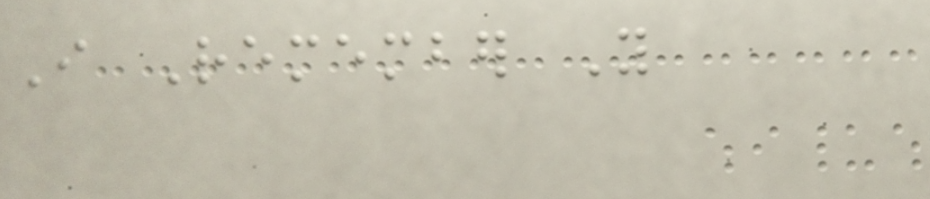I Remember You
